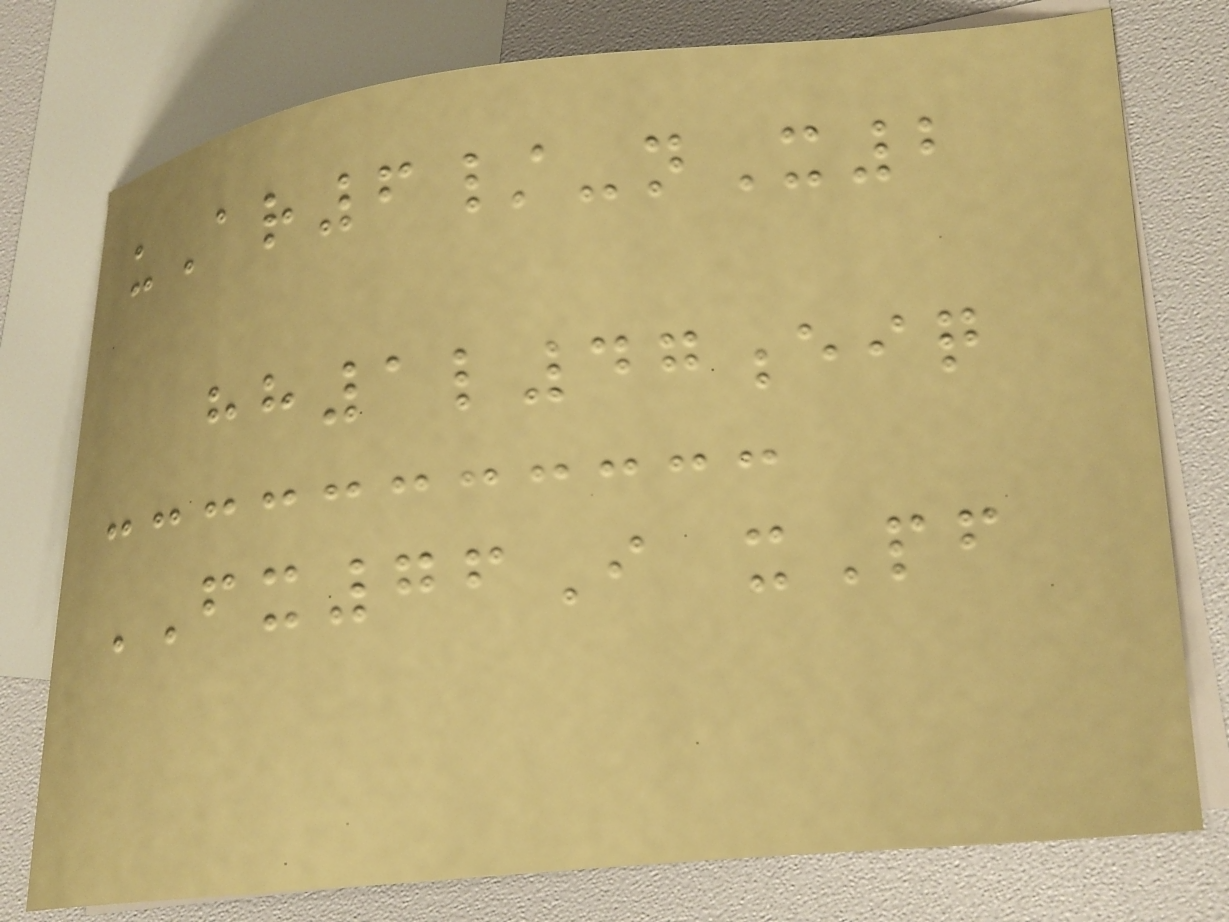uAr6/-nX2
hh1l47eiq
FX76I xPf
